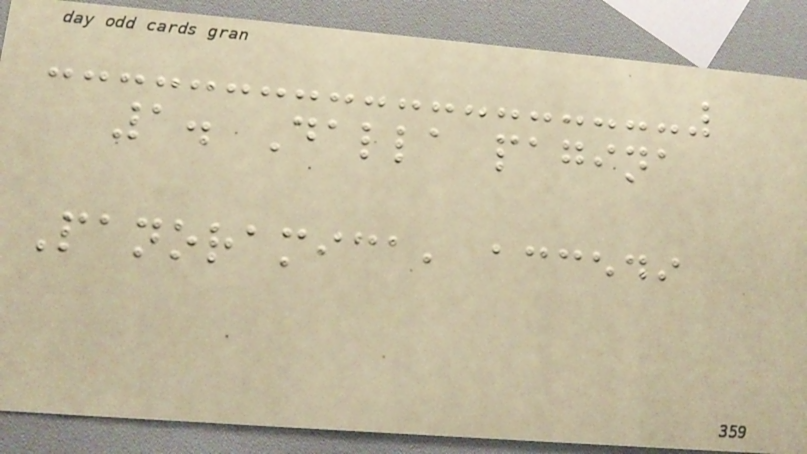1. Dalla pagina
Panoramica, accedi
